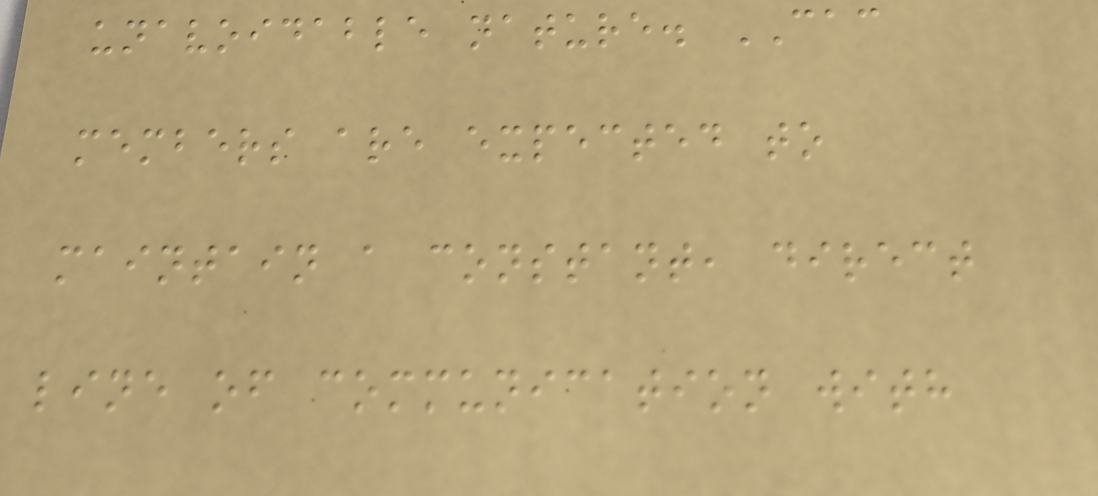unavoidable nature. CAC
members are expected to
maintain a constant, direct
line of communication with
